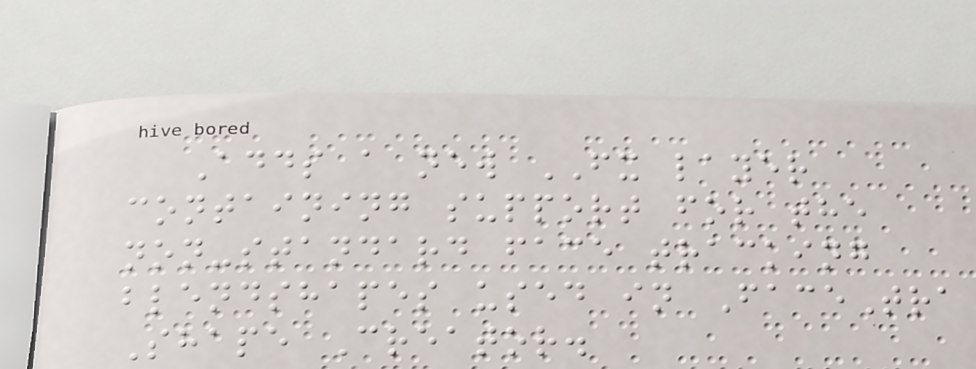Adds a new FX layer
containing support for the
non-standard face tracking
blendshapes used in FaceTra
Shape Creator.
